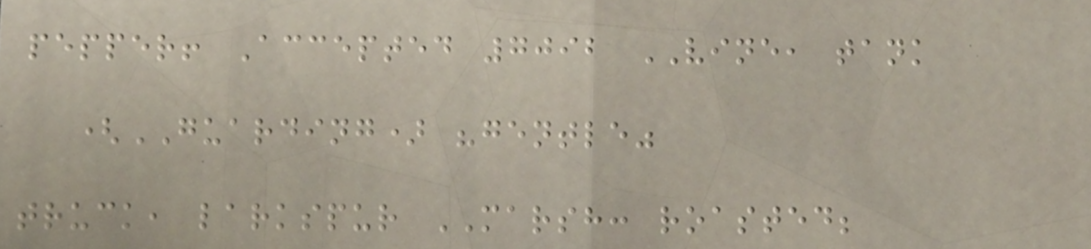pepper! Accepted 7092 VINE, tank
(GUARDING) "gentle"
truck, larkspur MARSH: roasted;
